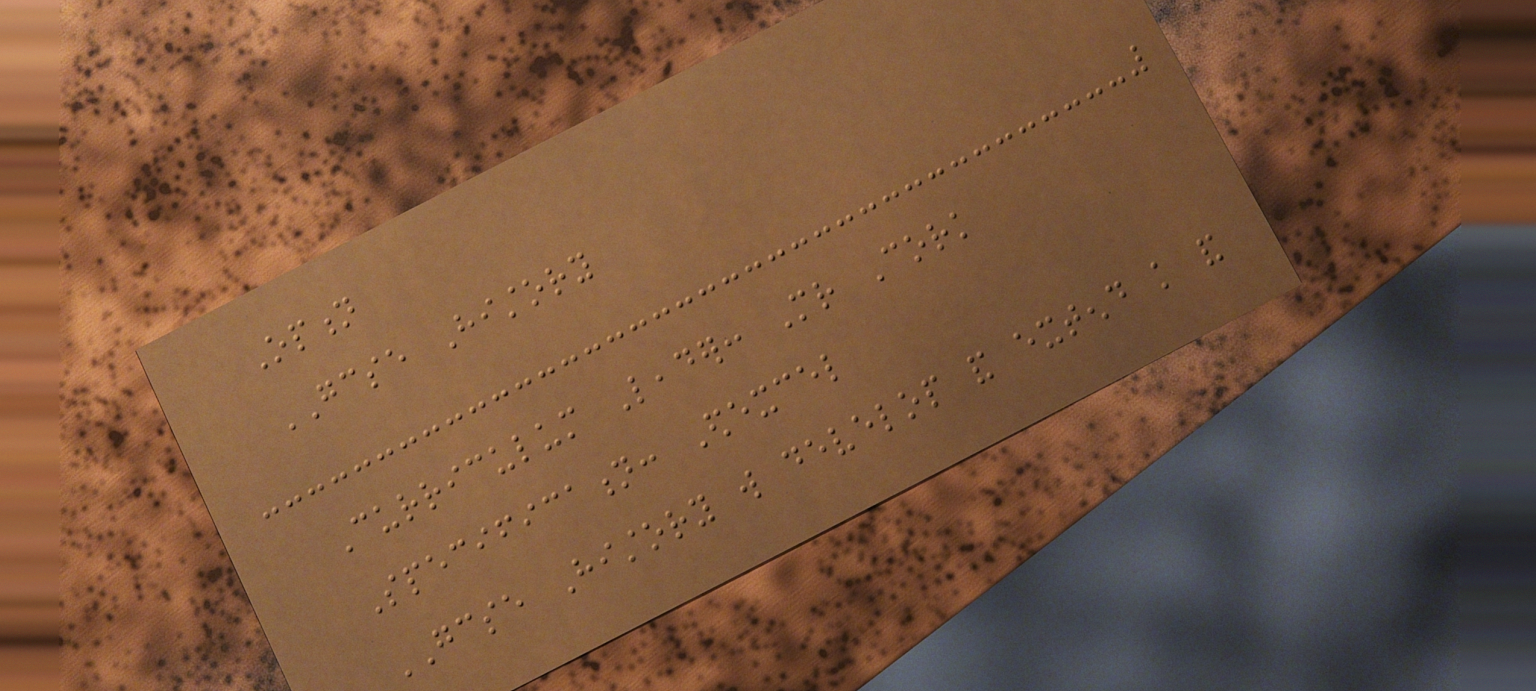Option
GCSE History
Curriculum Leader: Mr Cork
Specification: Edexcel
GCSE History will develop and extend knowledge and
